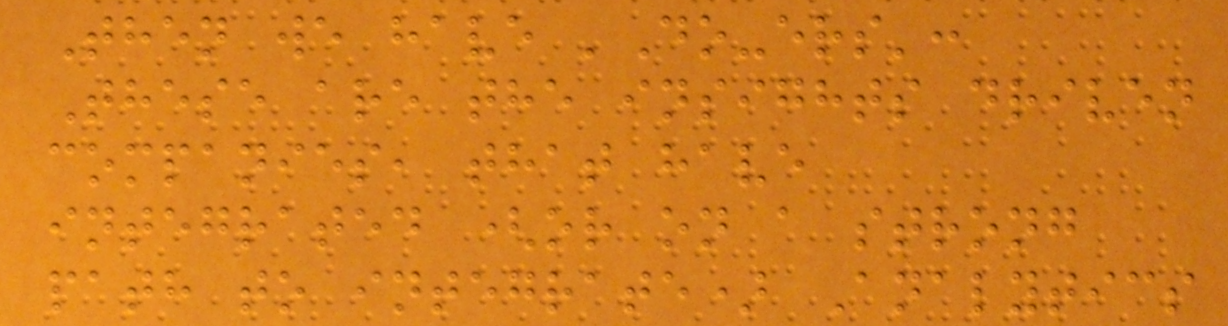Then we have 'Do-ers':
These are the insights driven
companies, that have
integrated (or on a strong
path to integrate) Analytics
